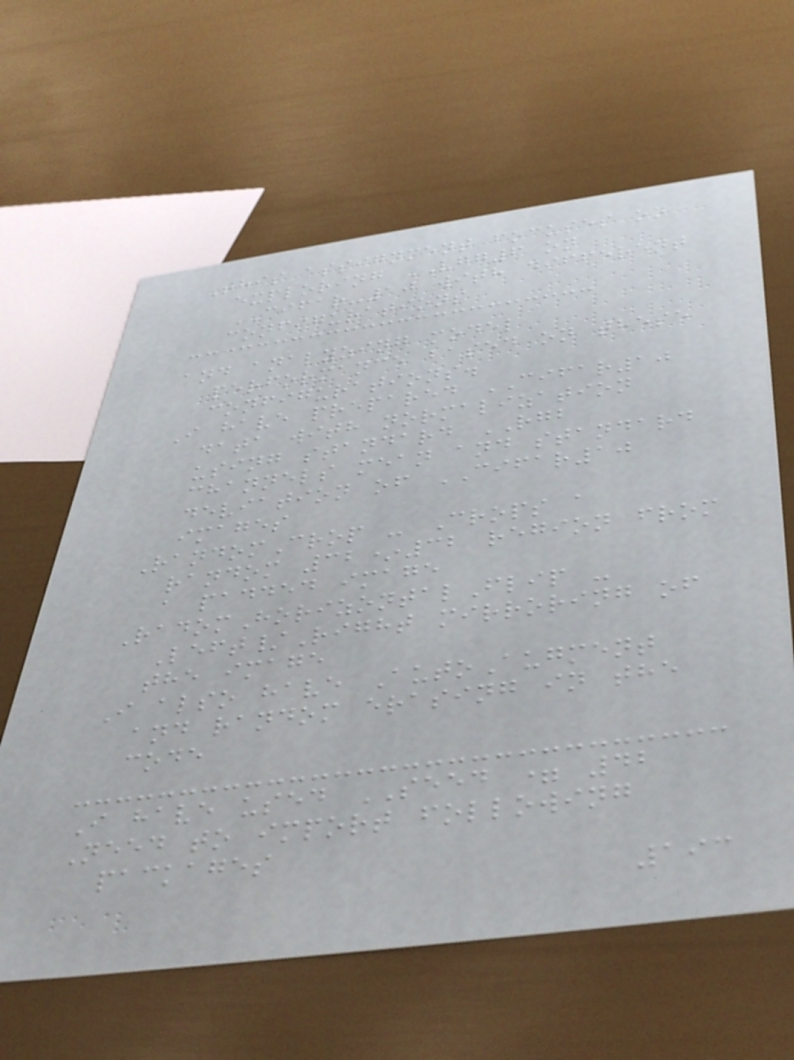This assignment focuses on
exploring VGG6 on
CIFAR-10 with different
configurations
and analyzing model
performance based on these
configurations.
I have prepared CIFAR10
data with normalization
using standard RGB
channels mean and standard
deviation of CIFAR10
images
RandomCrop - Crops a
random 32*32 region from
a padded image
RadomHorizontalFlip -
Left/Right mirroring of
the image
I also have AutoAugment
and random erasing in the
code
I have used SEED = 42
Need to import following
packages
193
